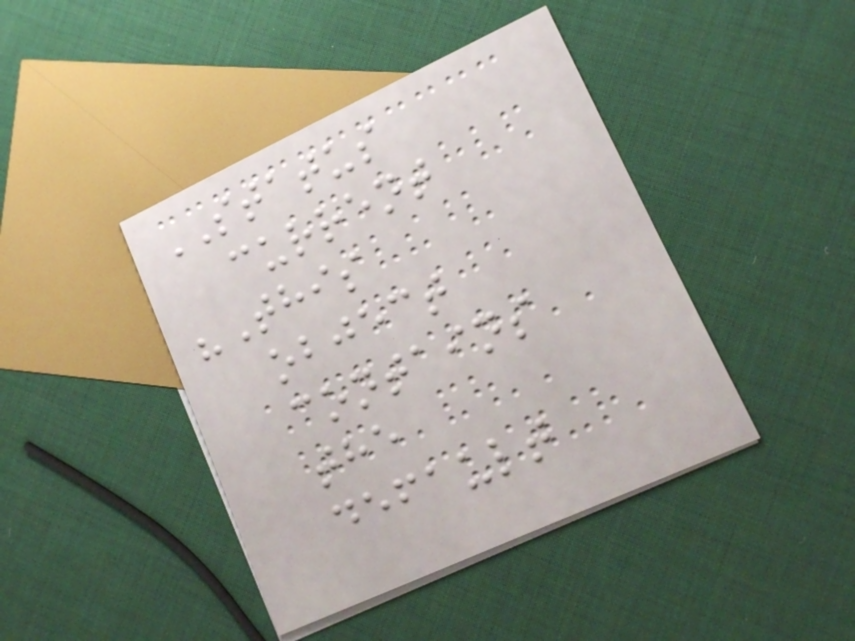STATUS
current
"This
object
contains
the
default
